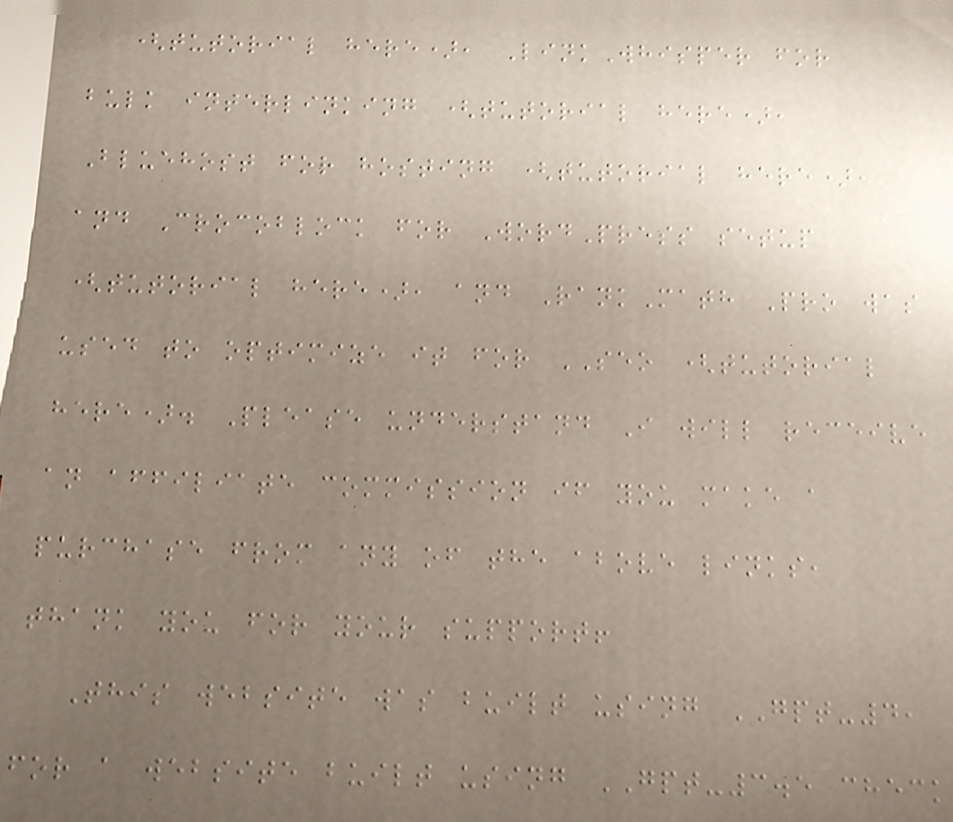(tutorial here), LinkWhisper for
bulk interlinking (tutorial here),
Bluehost for hosting (tutorial here),
and Crocoblock for WordPress setup
(tutorial here), and RankMath Pro was
used to optimize it for SEO (tutorial
here). Please understand I will receive
an affiliate commission if you make a
purchase from any of the above links,
thank you for your support!
This website was built using GPT-4,
for a website built using GPT-3.5 check
